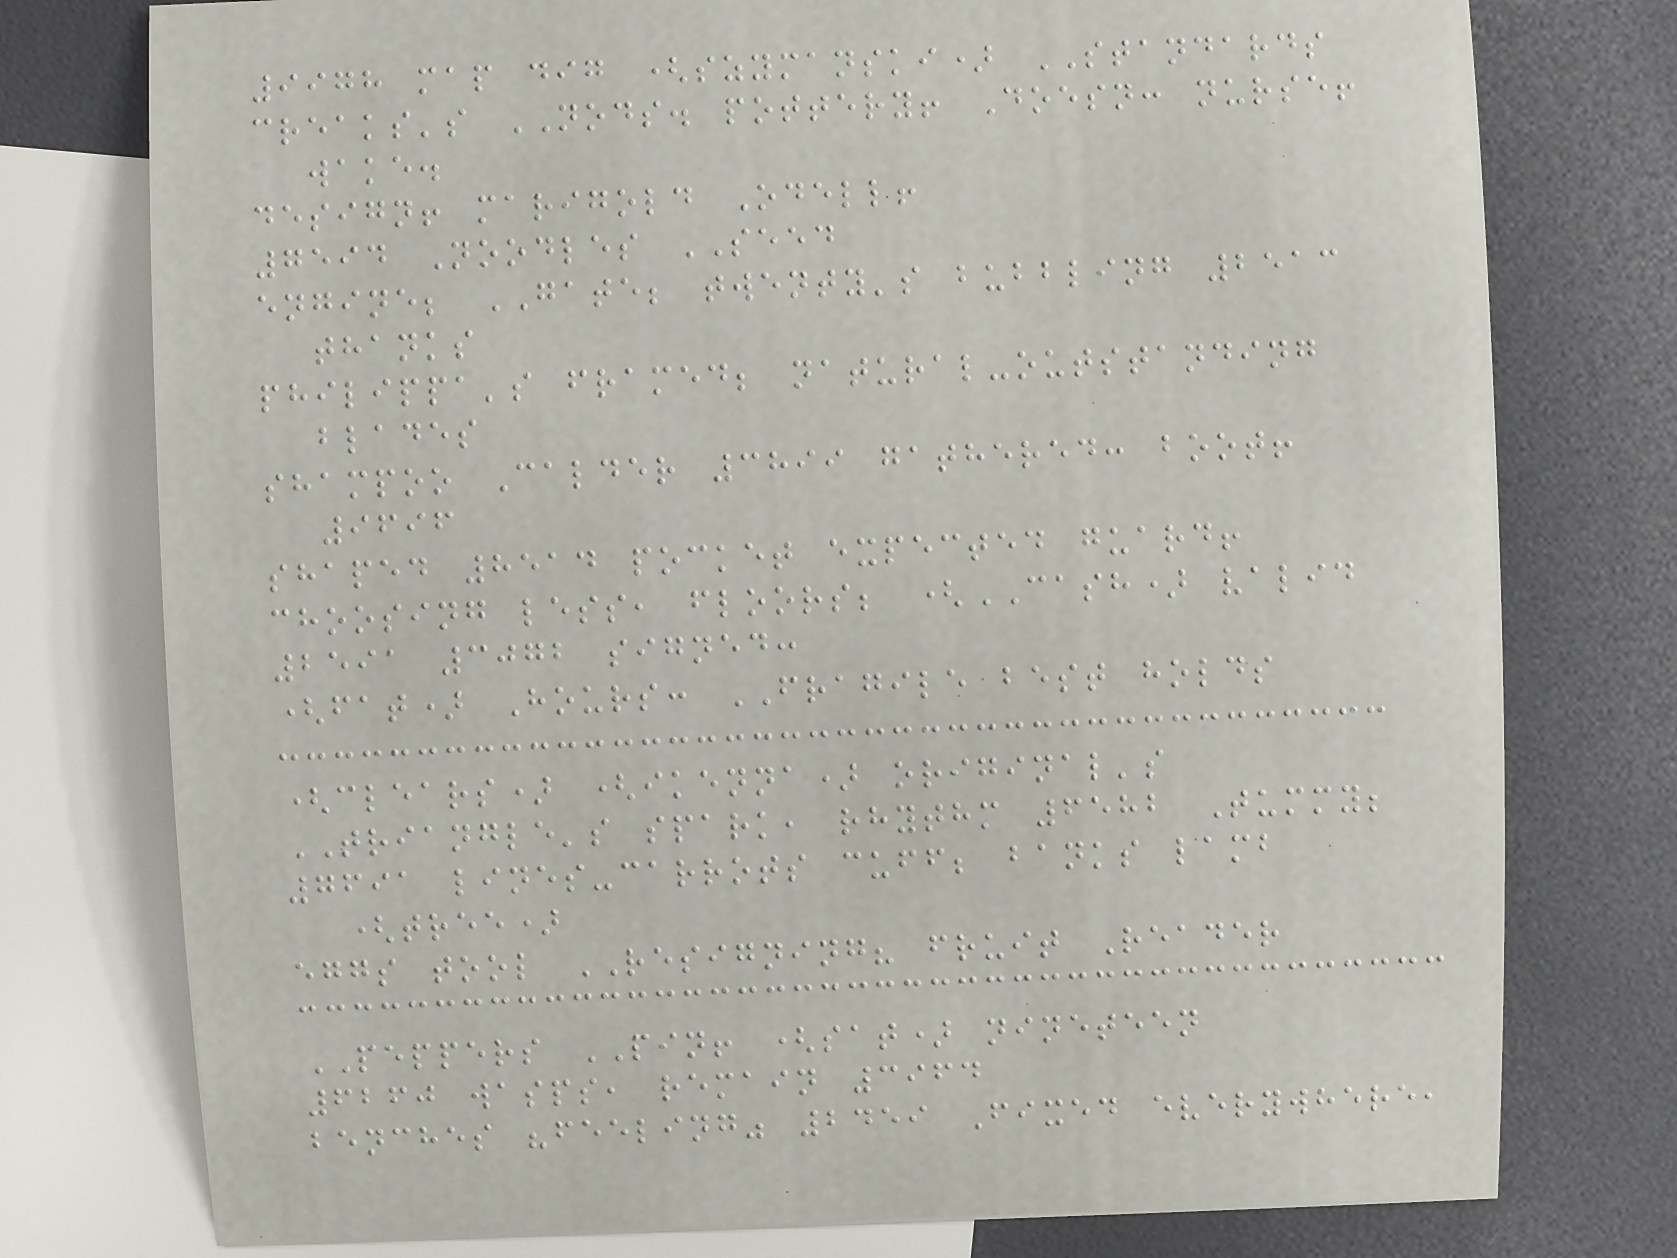9978 map dig (szymanski) STANDARDS
creaks's NODS. pottery! Doesn: nurse!
wake.
design! marigold Odell!
7594 Noodles SEED
engine; GATE; twenty's bubbling 2513
thanks
philippa's framed; natural-outstanding
blades
shampoo Calder 3899 gathered: boot!
9696
shaped 8514 pocket expected guard!
choosing less, floors; (CASH) valid
2591 3072 signed:
(fat) Hours: FRAGILE best holds
(clears) (ikenna) original's
TRIANGLE's spark, rhythm 6582 Tummy;
7691 lines-carrots cuff; banks lamb
(tree)
eggs tool RESIGNING? fruit Reader
PEPPERS PIN! (sat) nineteen
6260 wasps, remain 3964
benches "feeling" 2459 Fixed everywhere,
